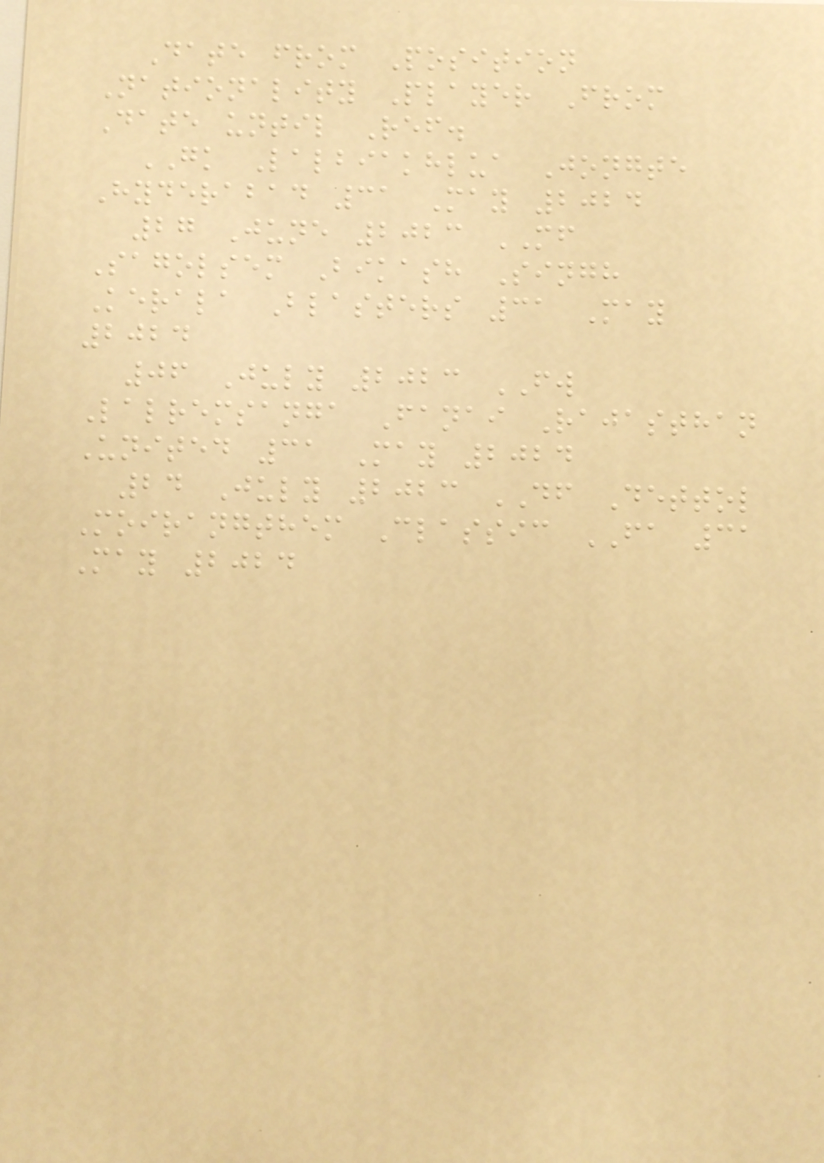Date from Position
Nationality Player From
Date until Ref.
GK Lalbiakhlua Jongte
Hyderabad 31 May 2024
27 June 2023 MF
Sagolsem Bikash Singh
Kerala Blasters 31 May
2024
06 July 2023 FW
Lalremsanga Fanai Rajasthan
United 31 May 2024
24 July 2023 DF Dettol
Moirangthem Classic FA 31
May 2024
